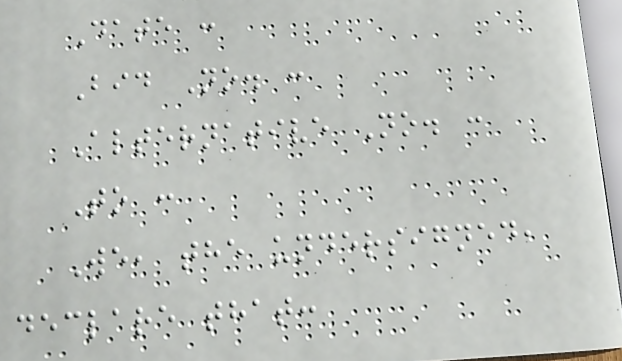Date :
Bid No. :
Alternative No. :
To :
We, the undersigned,
declare that:
